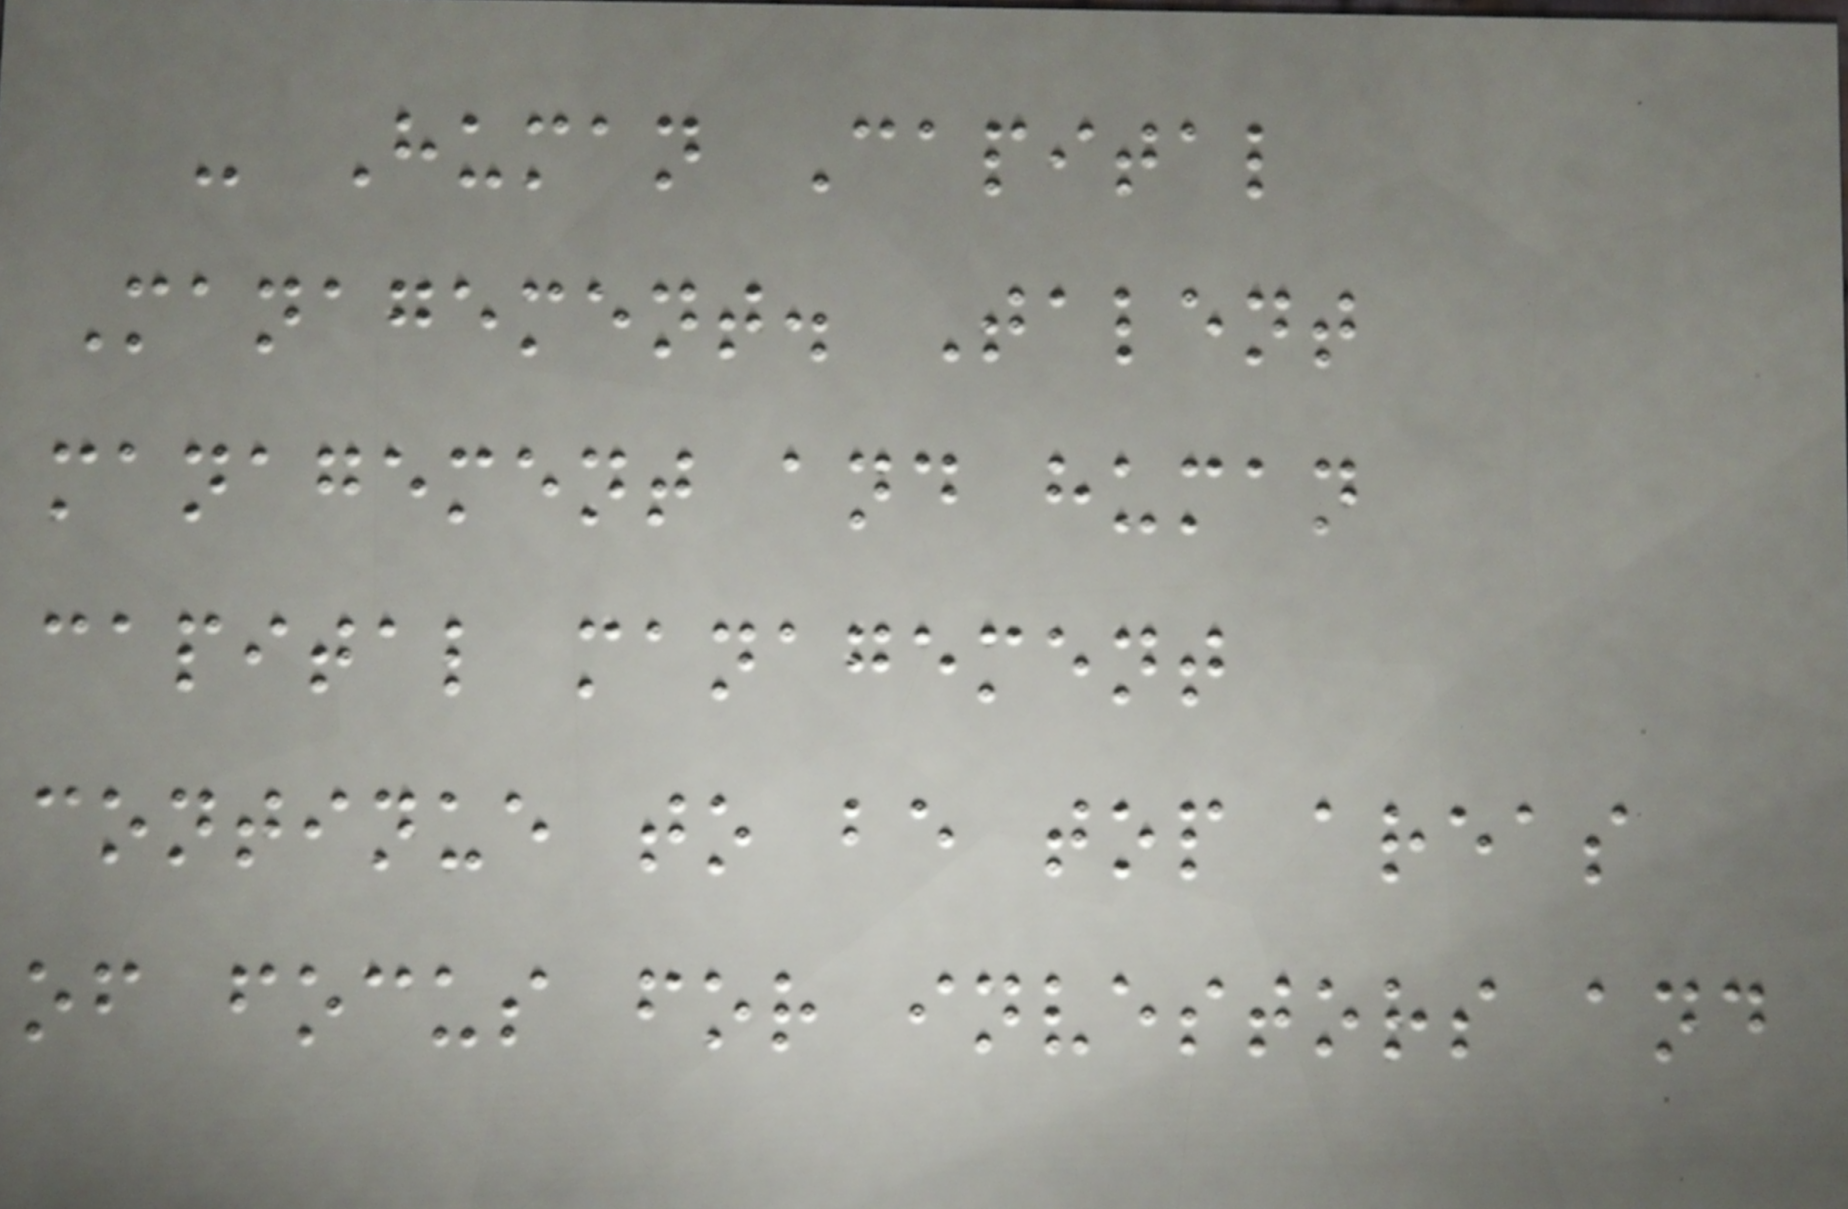- Human Capital
Management. Talent
management and human
capital management
continue to be top areas
of focus for investors and
